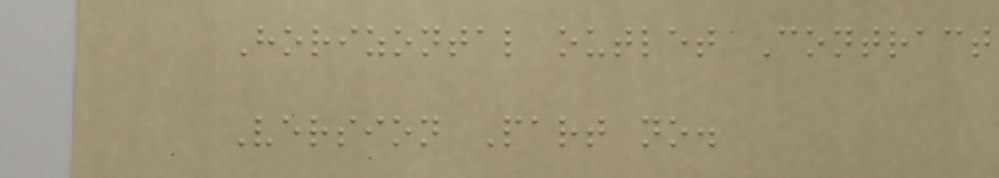Horizontal outlet Contract
Version Part no.
